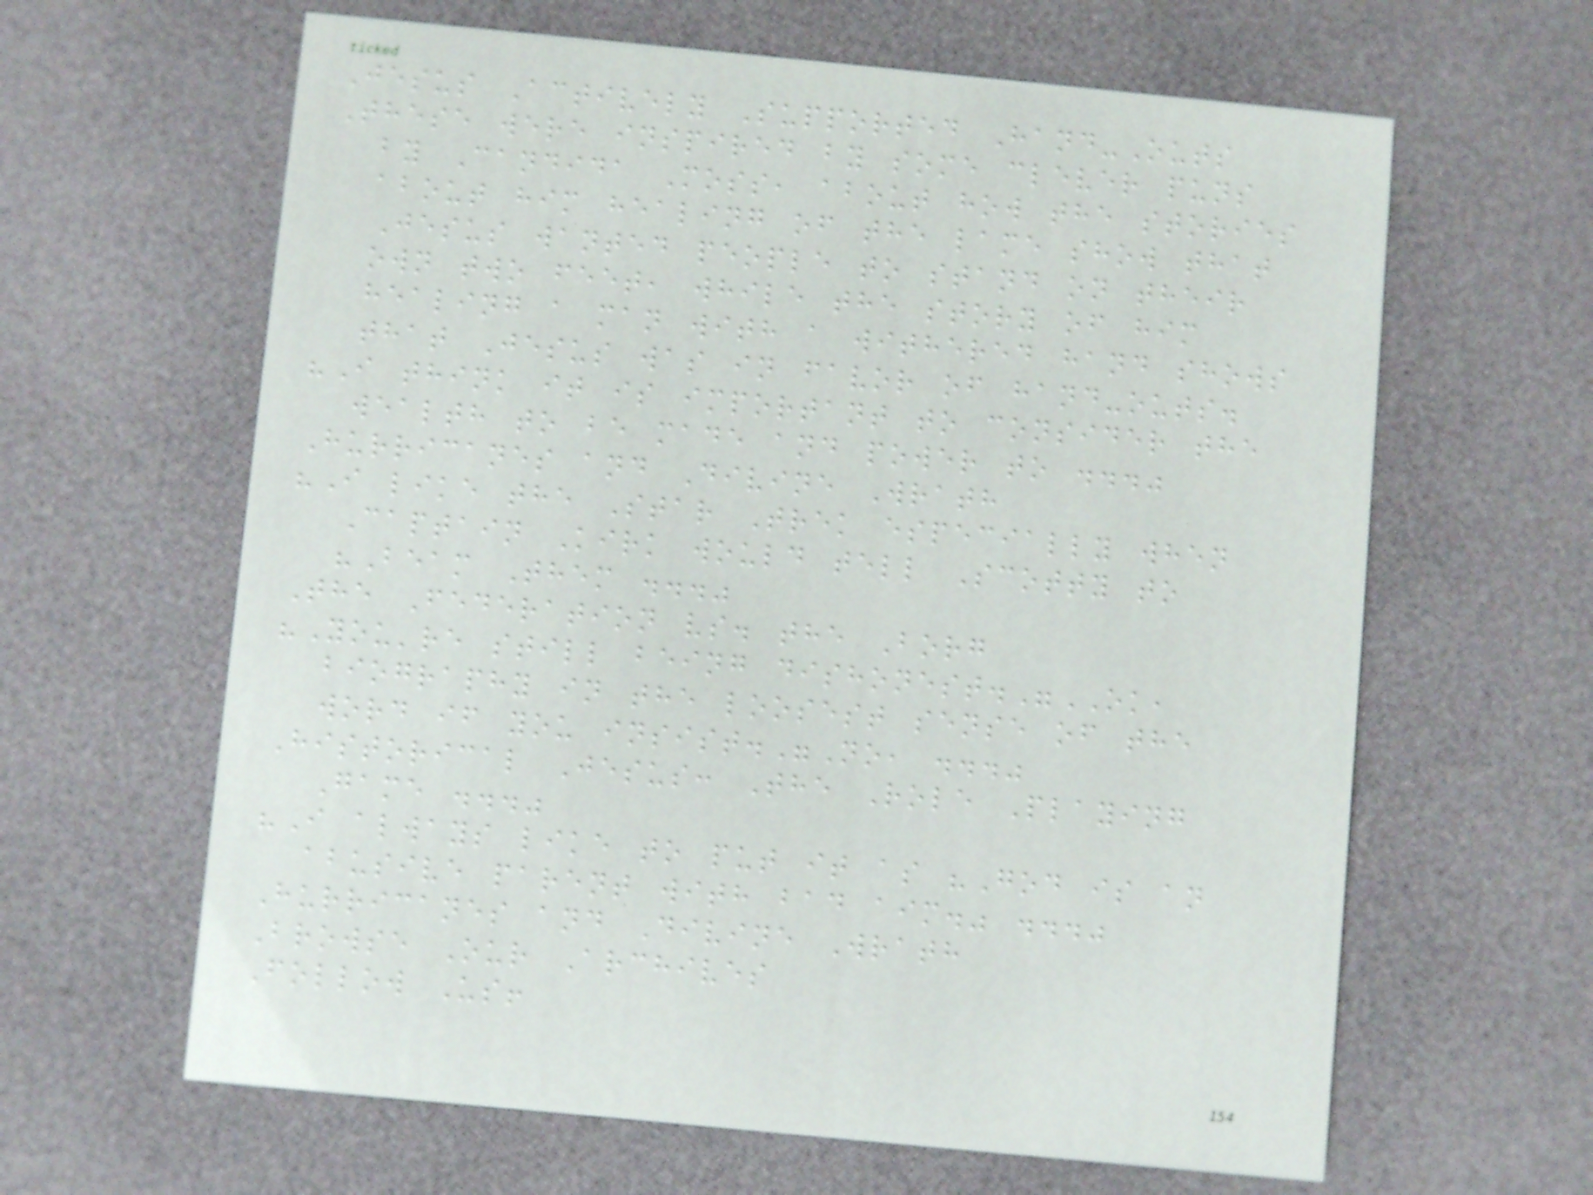Jesus Actively Supported Hand-Outs
These were inspired by some clever puns
by Candida Moss, about how the stories
about him healing of the lame show that
Jesus wanted people to stand on their
own two feet, while the story of him
healing a man with a withered hand shows
that Jesus was in favor of hand-outs.
"I think it is important to consider the
wealth to be made and power to ..."
Hurricanes and Divine Wrath
"I like the Star Trek especially when
Captain Kirk would tell Scotty to
"Beam Them ..."
The Federation vs. the Borg
"You're still being dishonest."OK,
biography in the loosest sense of the
word if you insist."No, ..."
Historical Jesus: The Role Playing
Game ..."
"I always like to put it as "God is an
abusive parent with bad aim." ..."
Hurricanes and Divine Wrath
Browse Our Archives
Follow Us!
